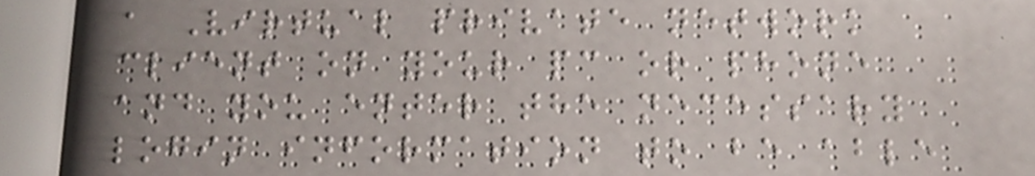a Virtual private network
client on your pc or phone
and you enter the necessary
login information to be able
